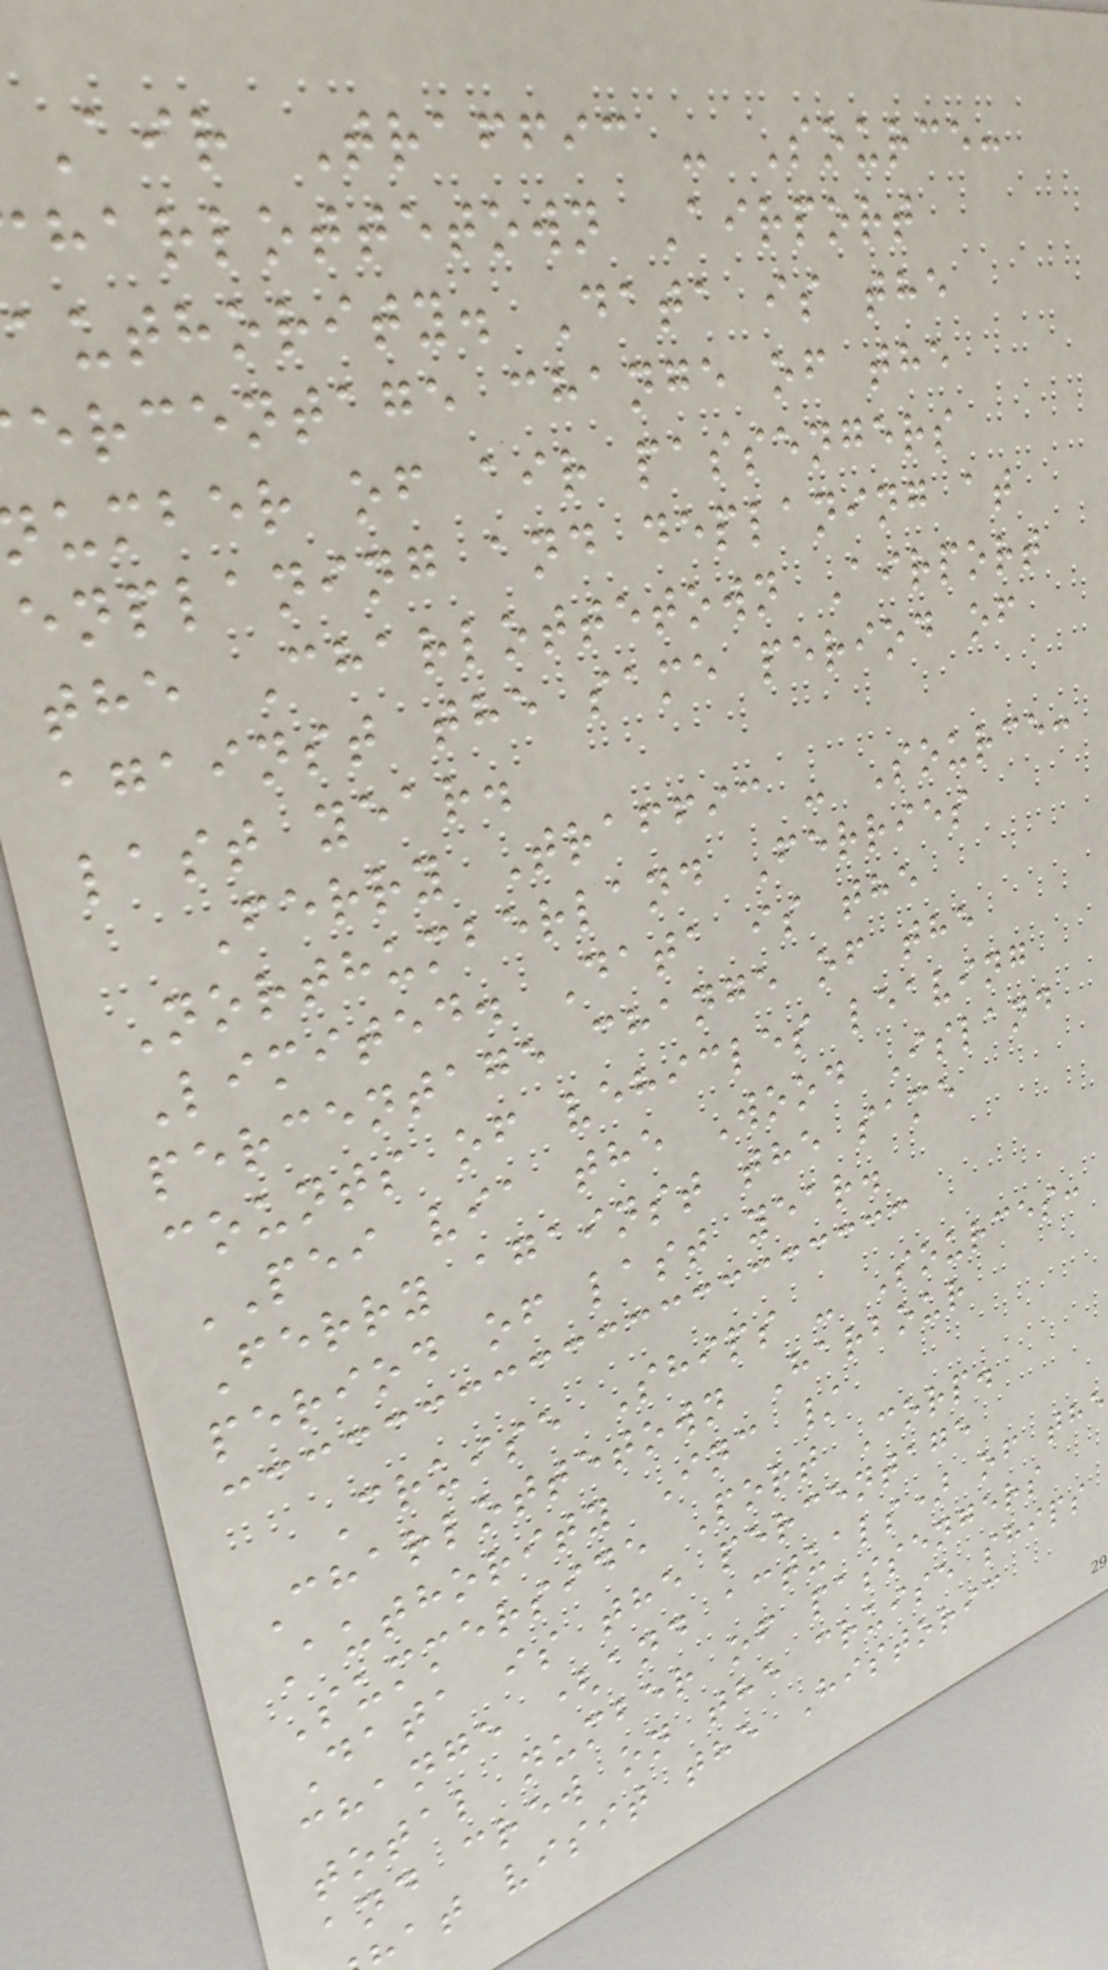Air Traffic - Source:
harlottetown Airport
authority. Data is the
ercentage change of the
umber of air passengers
enplaning and deplaning at
the Charlottetown Airport
against the same period of
last year.
Ferry Traffic - Source:
Northumberland Ferries
Limited. Data is the
percentage change of the
counts of vehicles leaving
PEI via the Wood Island
Ferry against the same
period of last year.
Cruise Ships - Sources:
Charlottetown Harbour
Authority Inc /
Summerside Port Corp.
Data is the percentage
change (and actuals) of the
total number of passengers
and crew on the cruise ships
at visit the Historic
